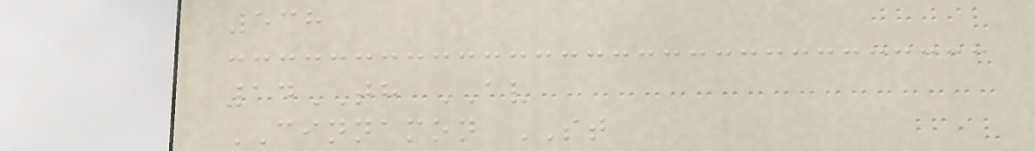538
14TH AV
CINNAMON ST
